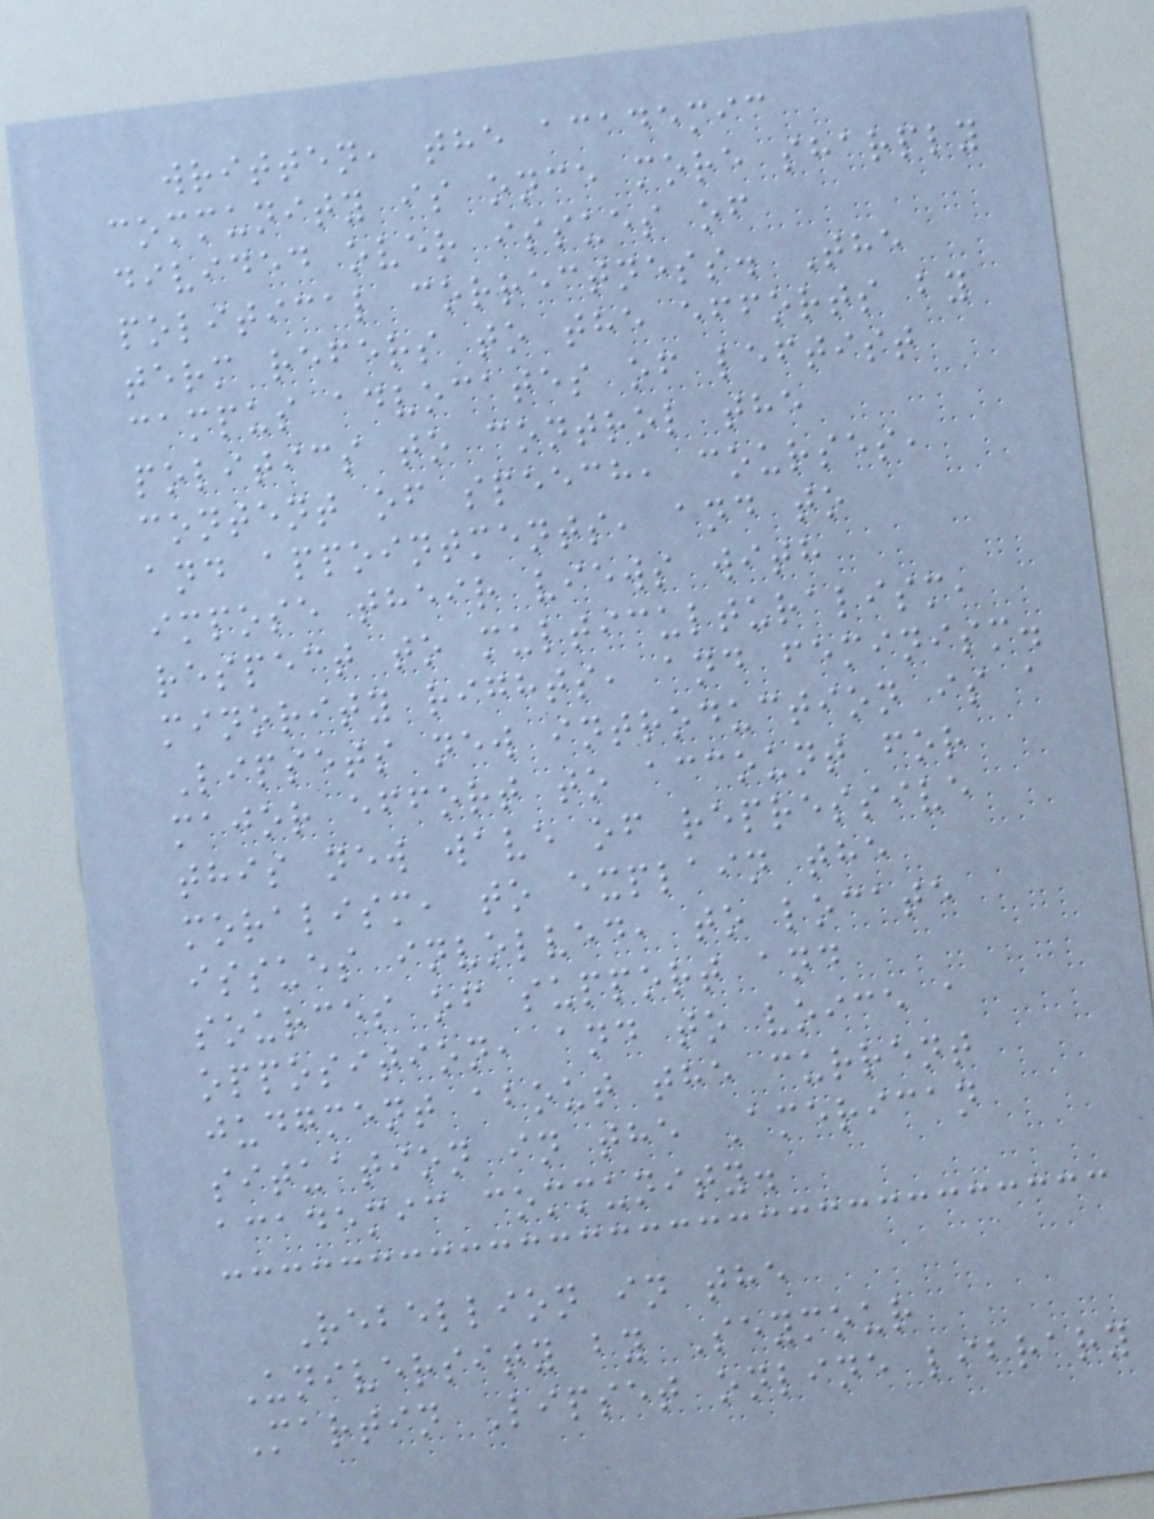written, the academic
community is once more sharply
divided over issues of
political correctness. The
term refers to the efforts by
campus advocates of leftist
politics to control the
content of speech, courses,
and appointments, and to
impose their views with
respect to multiculturalism,
minority rights, and feminism.
Lipsets new introduction is a
major effort to account for
this new wave of repressive
moralism, to explain the
issues involved, to locate
sources of support and
opposition, and to voice a
judgment about the current
situation in the American
academic community.
Rebellion in the
University by Seymour
Martin Lipset online library
